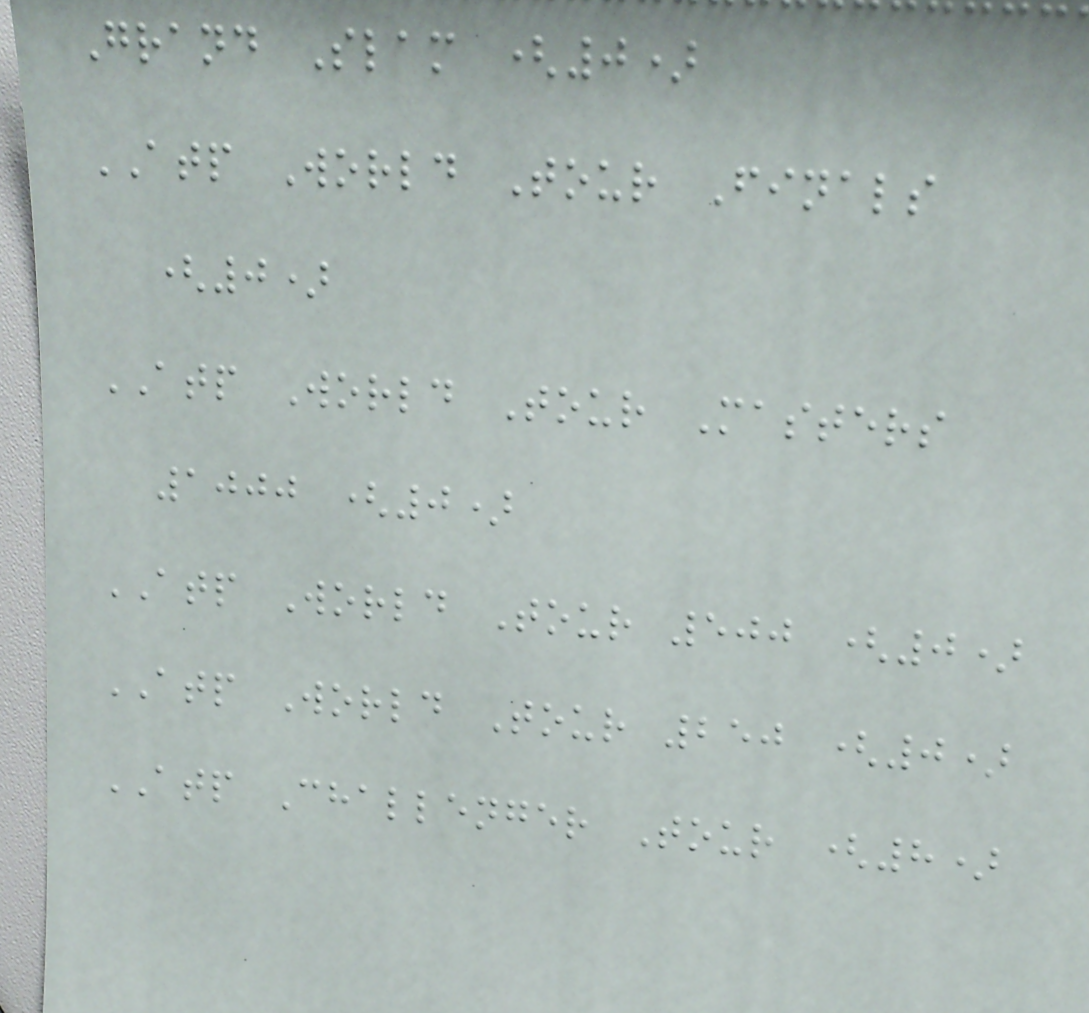Grand Slam (0)
ATP World Tour Finals
(0)
ATP World Tour Masters
1000 (0)
ATP World Tour 500 (0)
ATP World Tour 250 (0)
ATP Challenger Tour (8)
